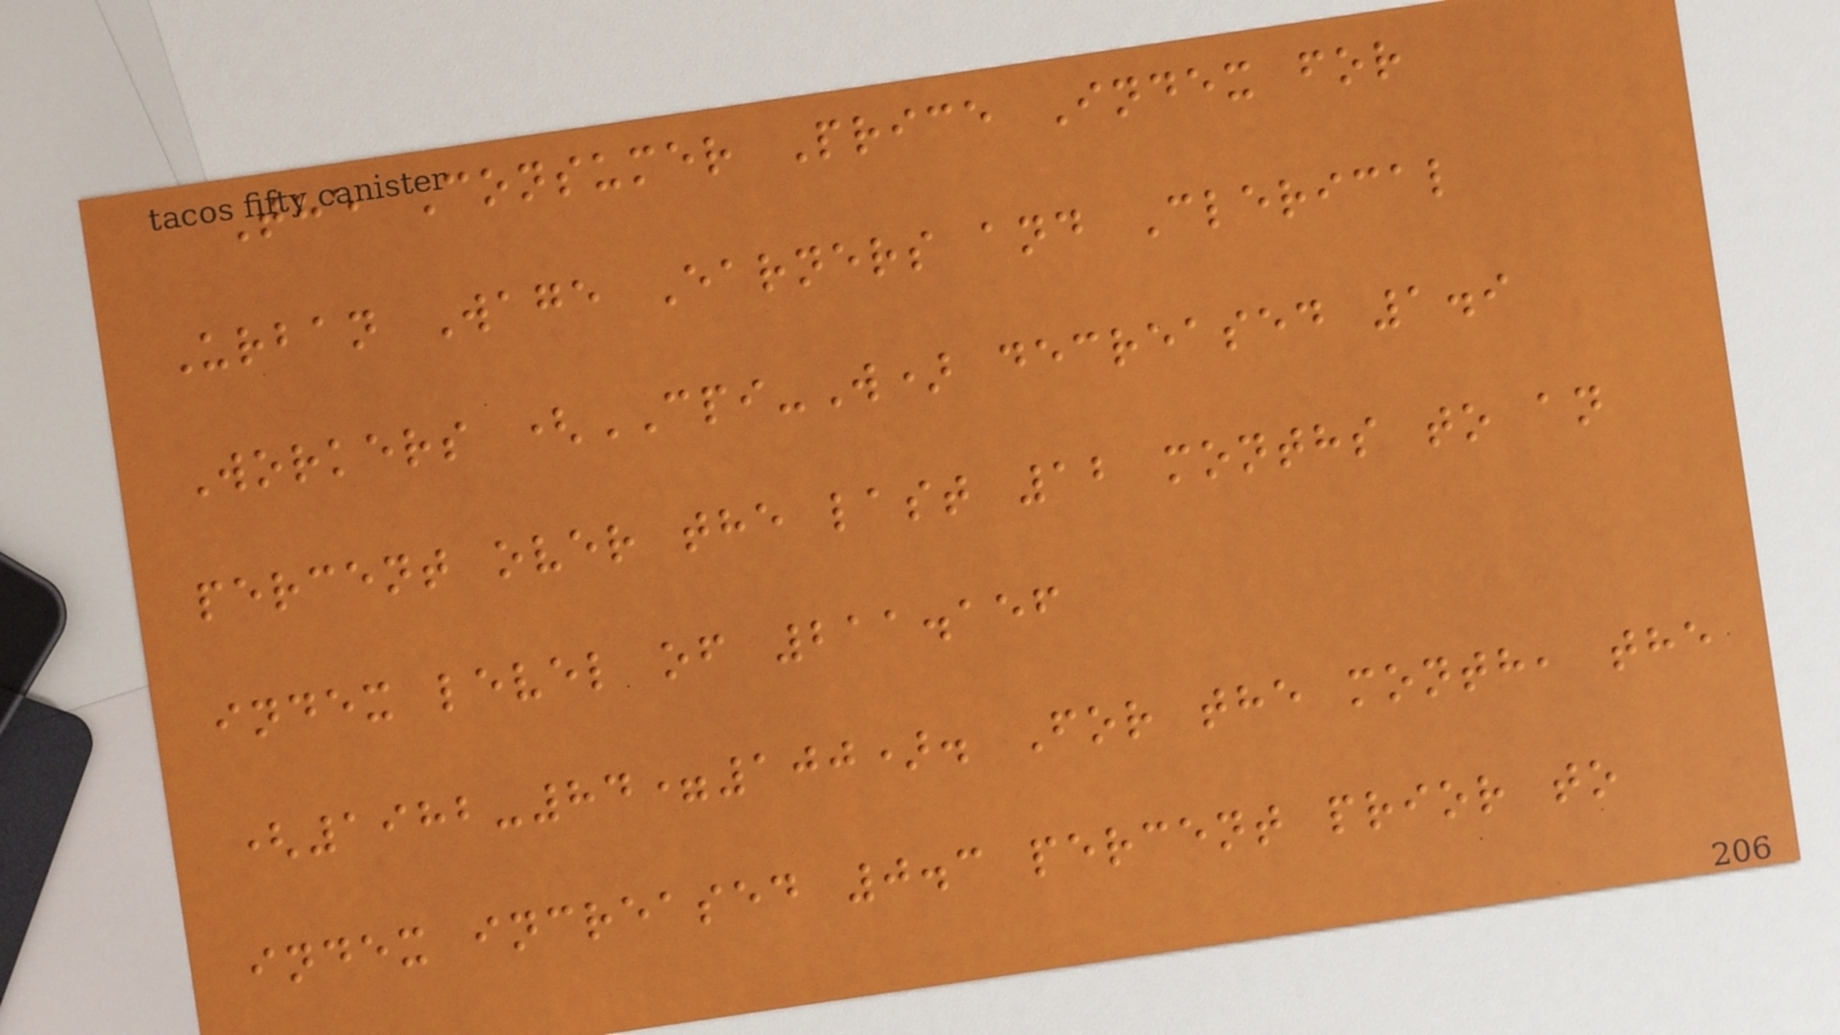The Consumer Price Index for
Urban Wage Earners and Clerical
Workers (CPI-W) decreased 1.9
percent over the last 12 months to an
index level of 211.156
(1982-84=100). For the month, the
index increased 0.3 percent prior to
